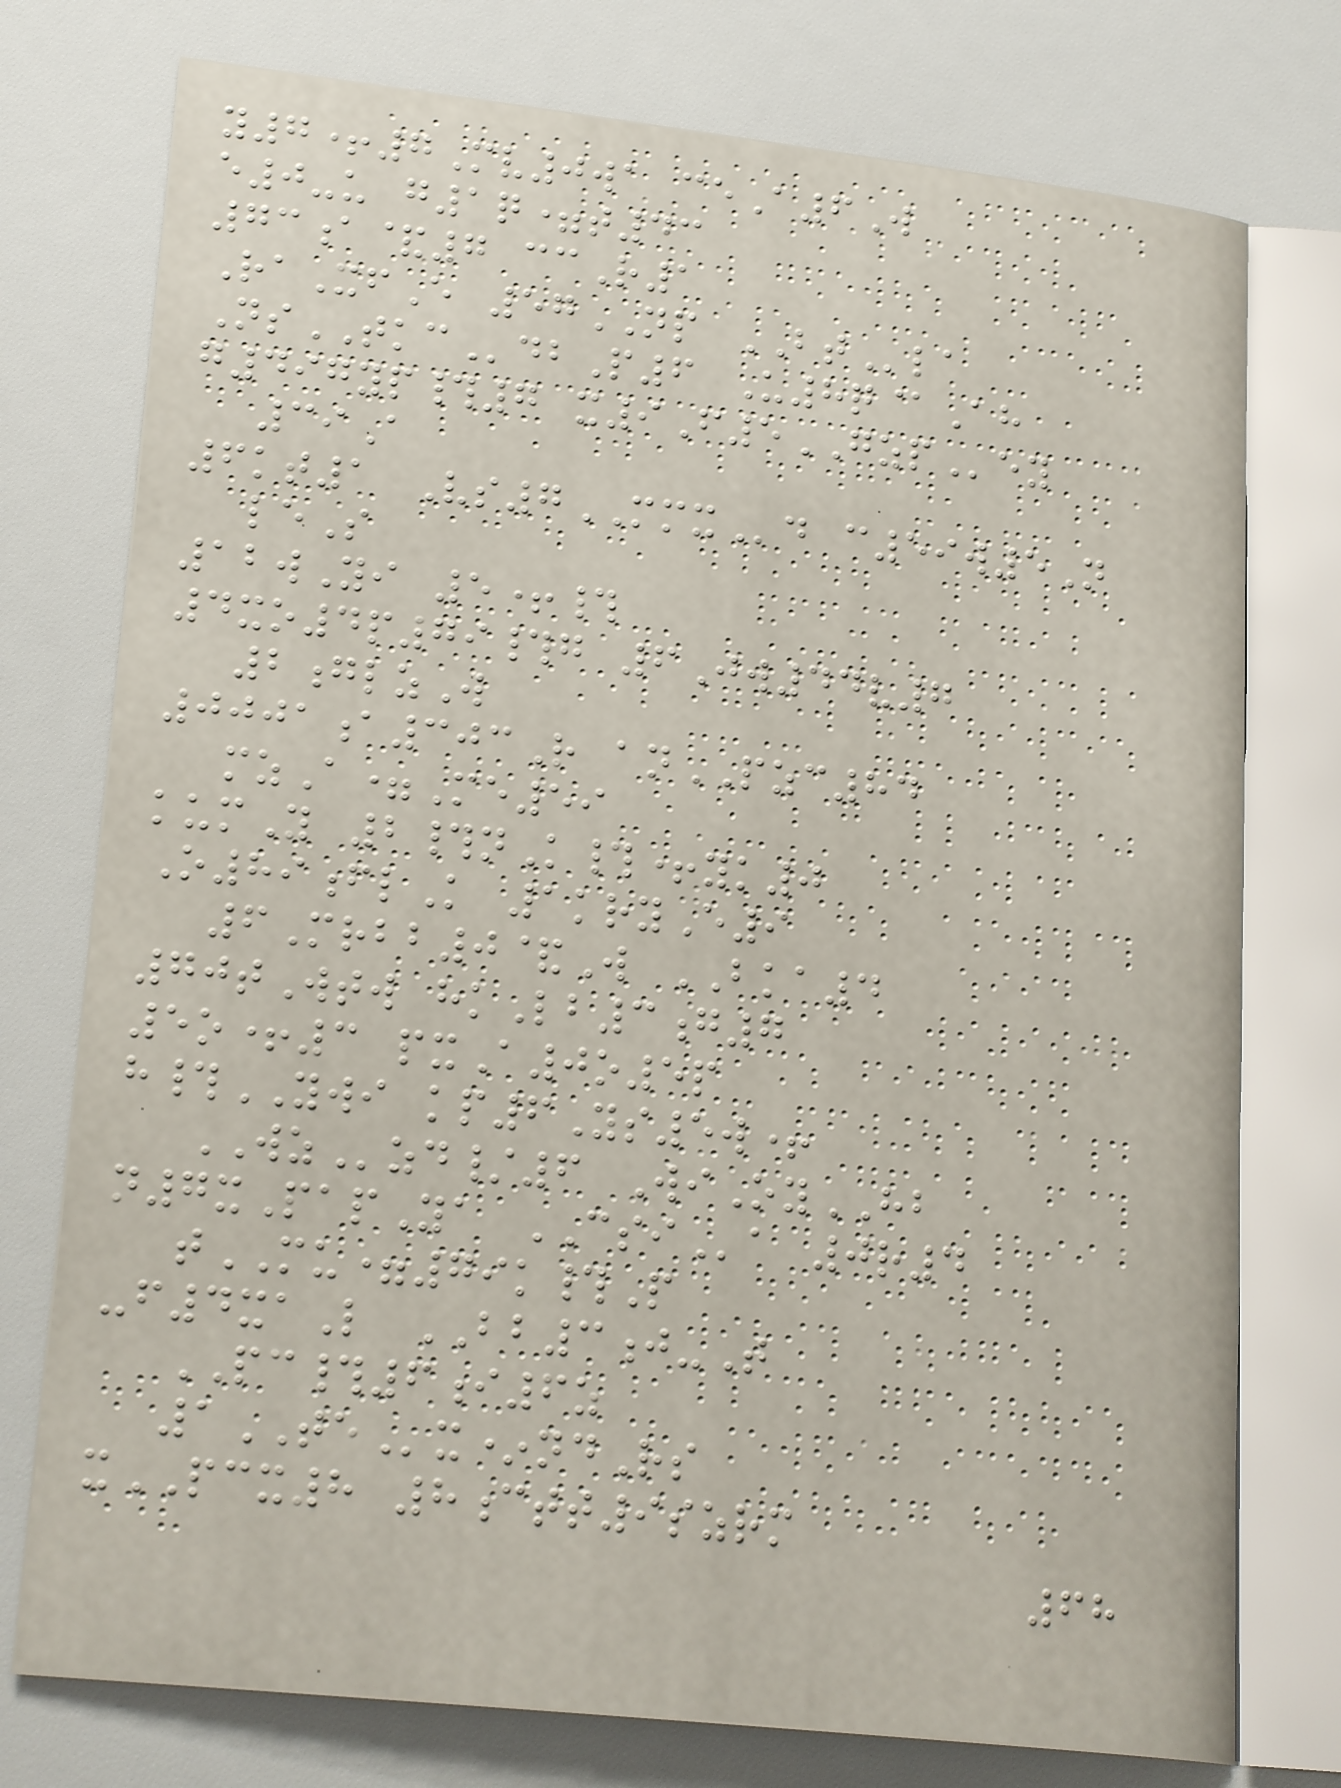y7+7Mv0wa ceA6W
e0-u g1q=t43
73a&7 ccR1
RaXfE 57NP BTla
NsTKCdbP6 U8q@Ah
g497yp#7 x9F5GZPey
39A
6kt1 Vs7MMXd c59w5N
leS
12wYi 5+#
4xo4p79#g 6Jw44v7
2glzW
0001a303R anPZC84
mzA=Me59
kumY 2#nK#+yk0
O89flK 1kryE9
6Mrbb0&W BKA4
70tWtw hkLb3g7
5o+3 pxA0o5p
h#YWI kp6Ys5w+
WZzd/6 WiOyHB
n7xPapYa CSIa 0r4
tMU=79k#P
-f4xaL BB3j-T
PC#6i6z
1TEx*ndRs
xPCX8 8ctt9szrm
68
